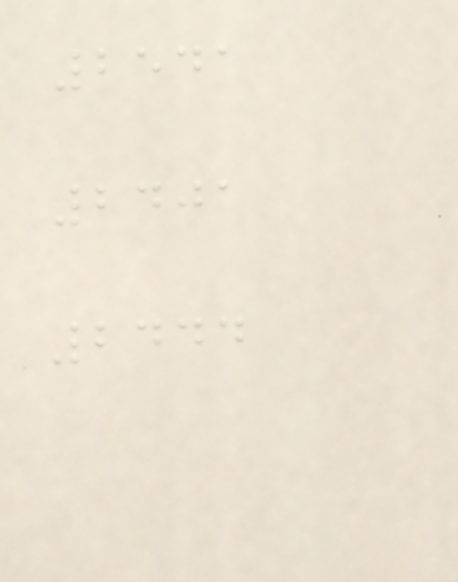2541
2401
2444
